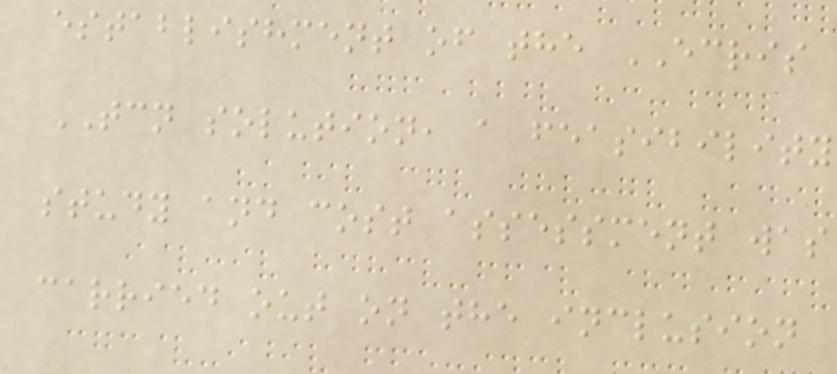establishment of the ECRIS
TCN solution, a feasibility
study and cost assessment was
carried out on the inclusion
